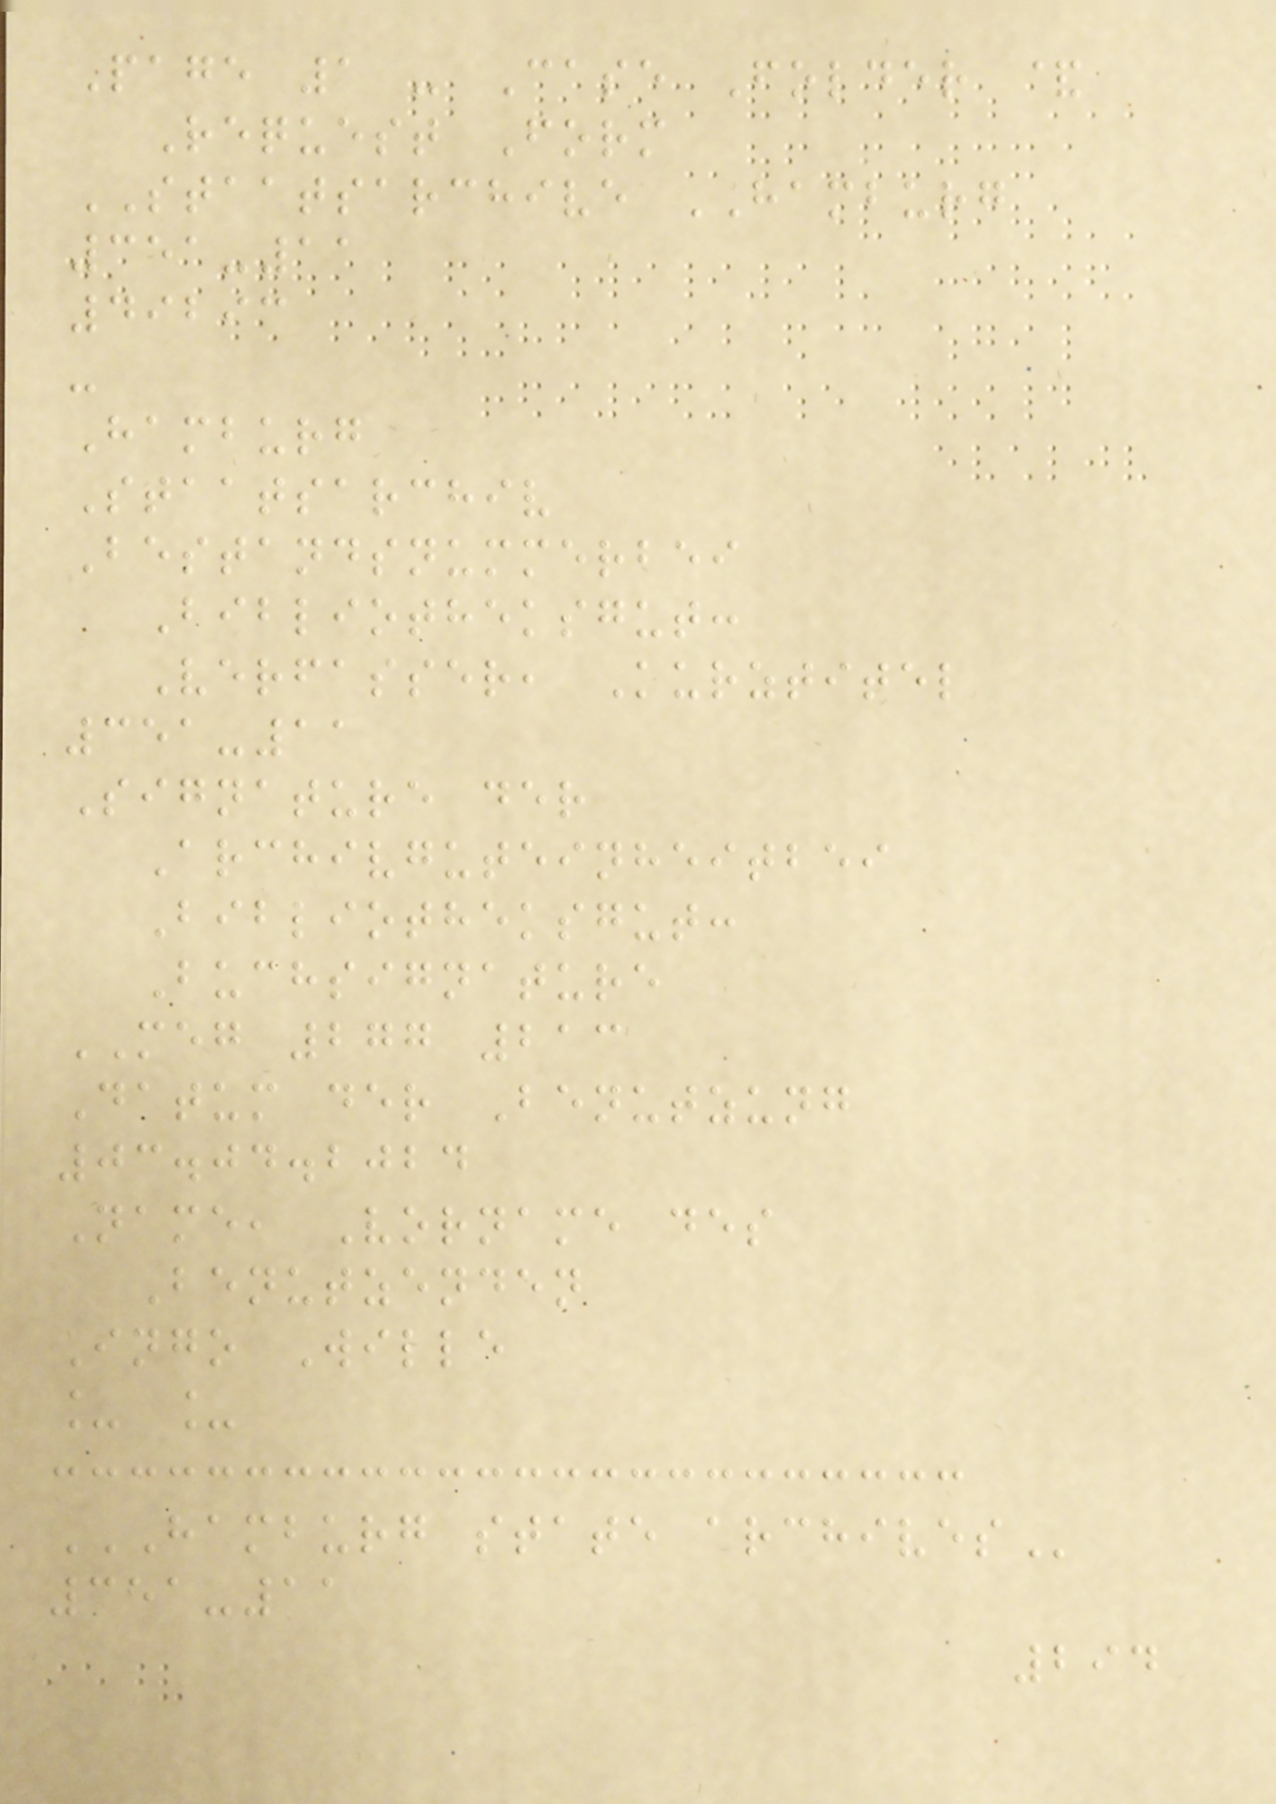Page 1 - Case Folder &
Request Form
STAATSARCHIVE HAMBURG
351-11
49293
-
Hamburg
Staatsarchiv
Bestandsnummerbei
Bibliotheksgut:
Verfasser, Kurztitel
351-11
Signature der
Archivguteinheitbei
Bibliotheksgut:
Buchsignature
MEG 277 213
Datum der Benutzung
03.04.2024
Name, Vorname des
Benutzenden
Ingo Wille
_ _
HAMBURG STATE ARCHIVES
351-11
294
